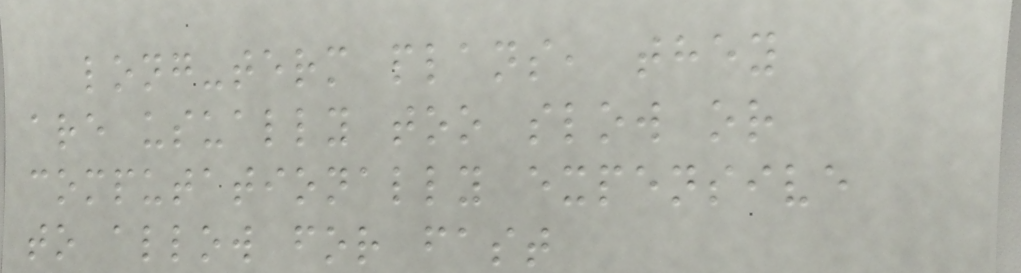long-term plans, they
are usually too slow or
computationally expensive
to allow for fast
